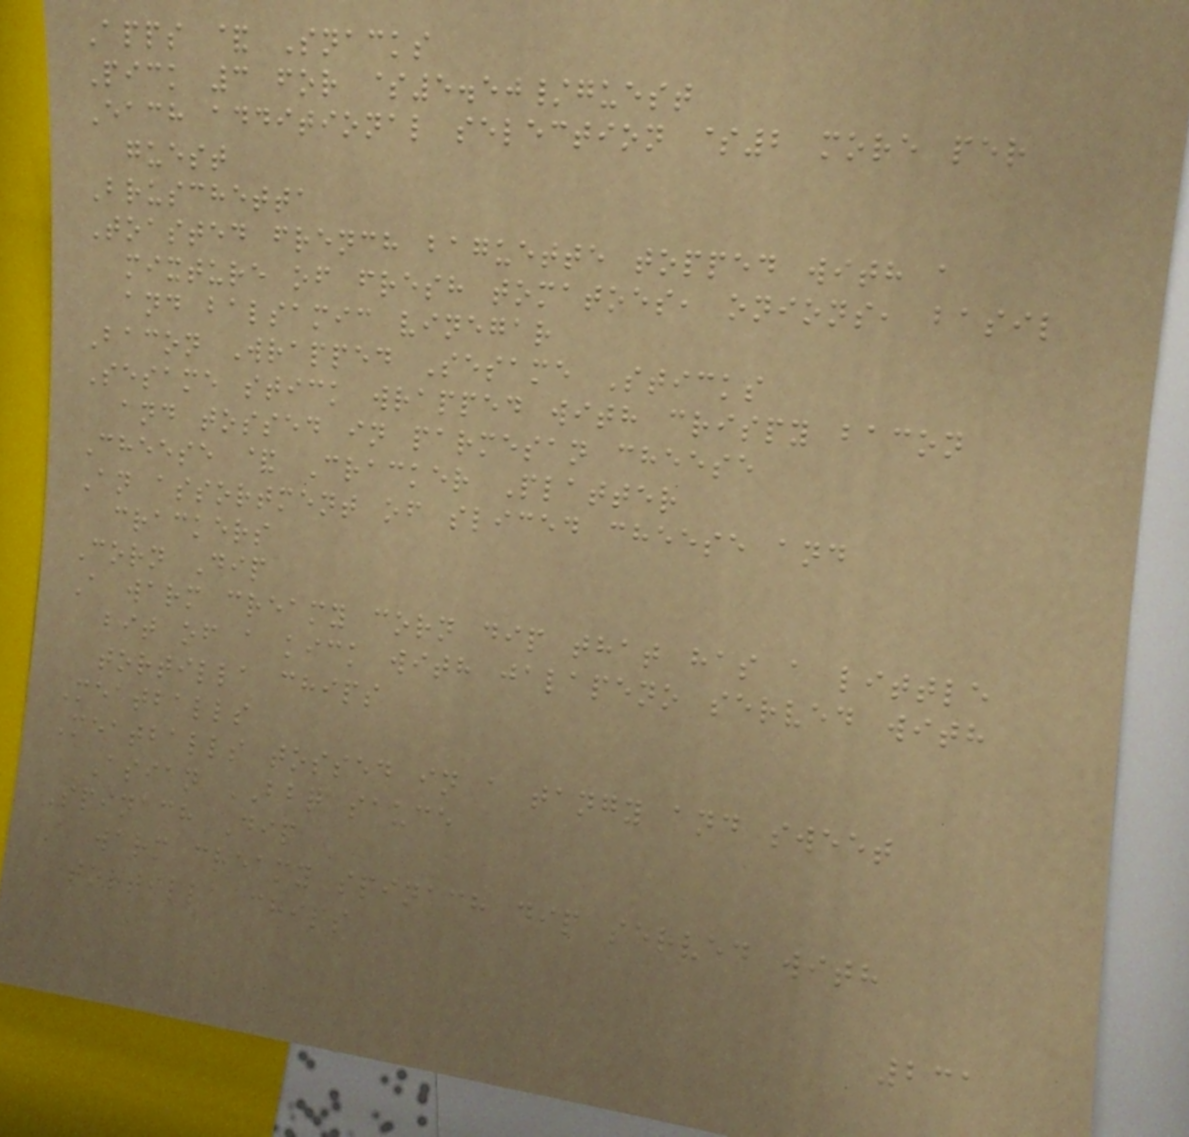Apps & Snacks
Pick 3 for $5.50/guest
Each additional selection $2 more per
guest
Bruschetta
Toasted french baguette topped with a
mixture of fresh tomatoes, onions, basil
and balsamic vinegar
Bacon Wrapped Sesame Sticks
Sesame stick wrapped with crispy bacon
and tossed in parmesan cheese
Cheese & Cracker Platter
An assortment of sliced cheese and
crackers
Corn Dip
A warm creamy corn dip that has a little
bit of a kick with jalapeno served with
tortilla chips
Meatballs
Meatballs tossed in a tangy and sweet
Asian BBQ sauce
Spinach Dip
A warm creamy spinach dip served with
tortilla chips
231
